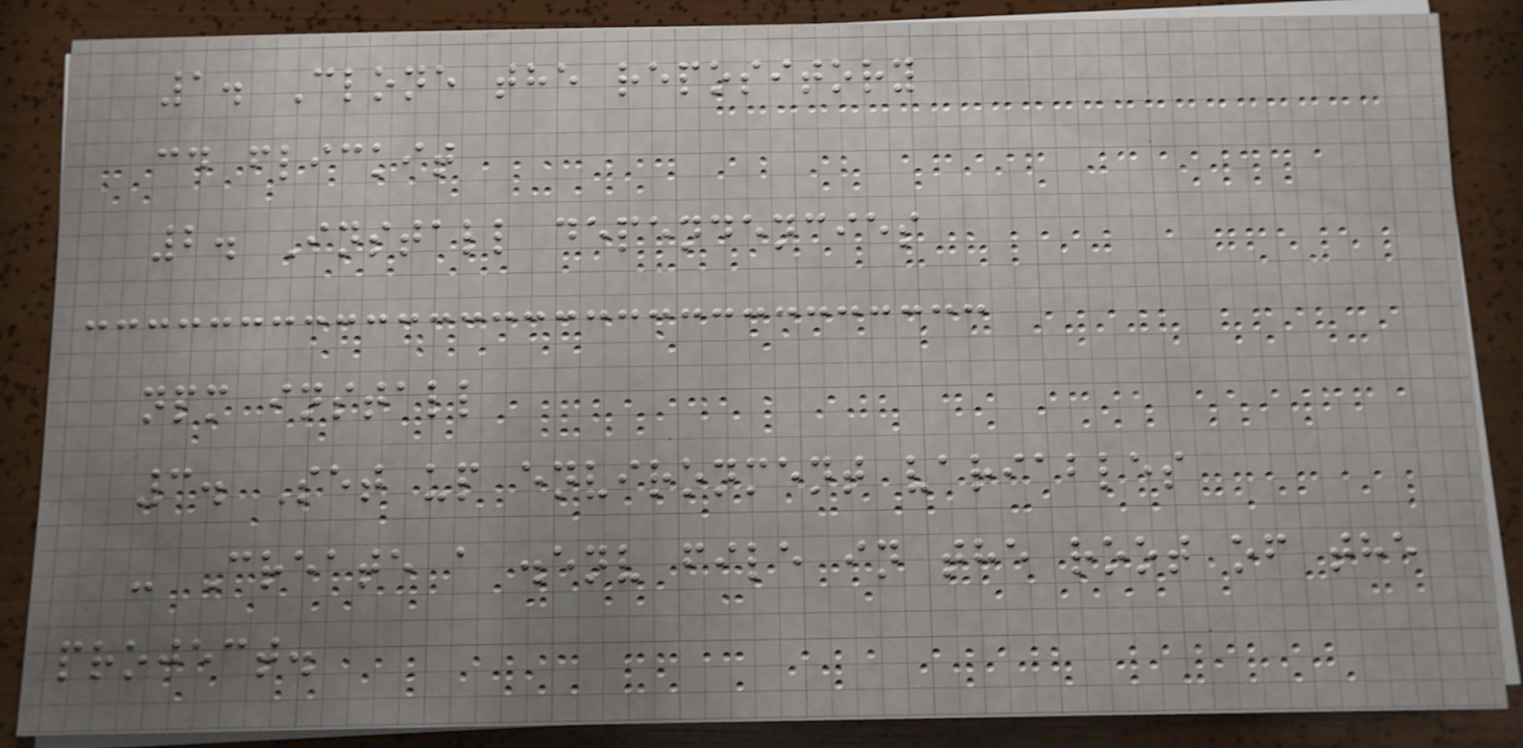1. Clone the repository
cd flickit
2. Install dependencies
npm install
3. Set up environment variables
- Create a .env file in the root of the
project.
